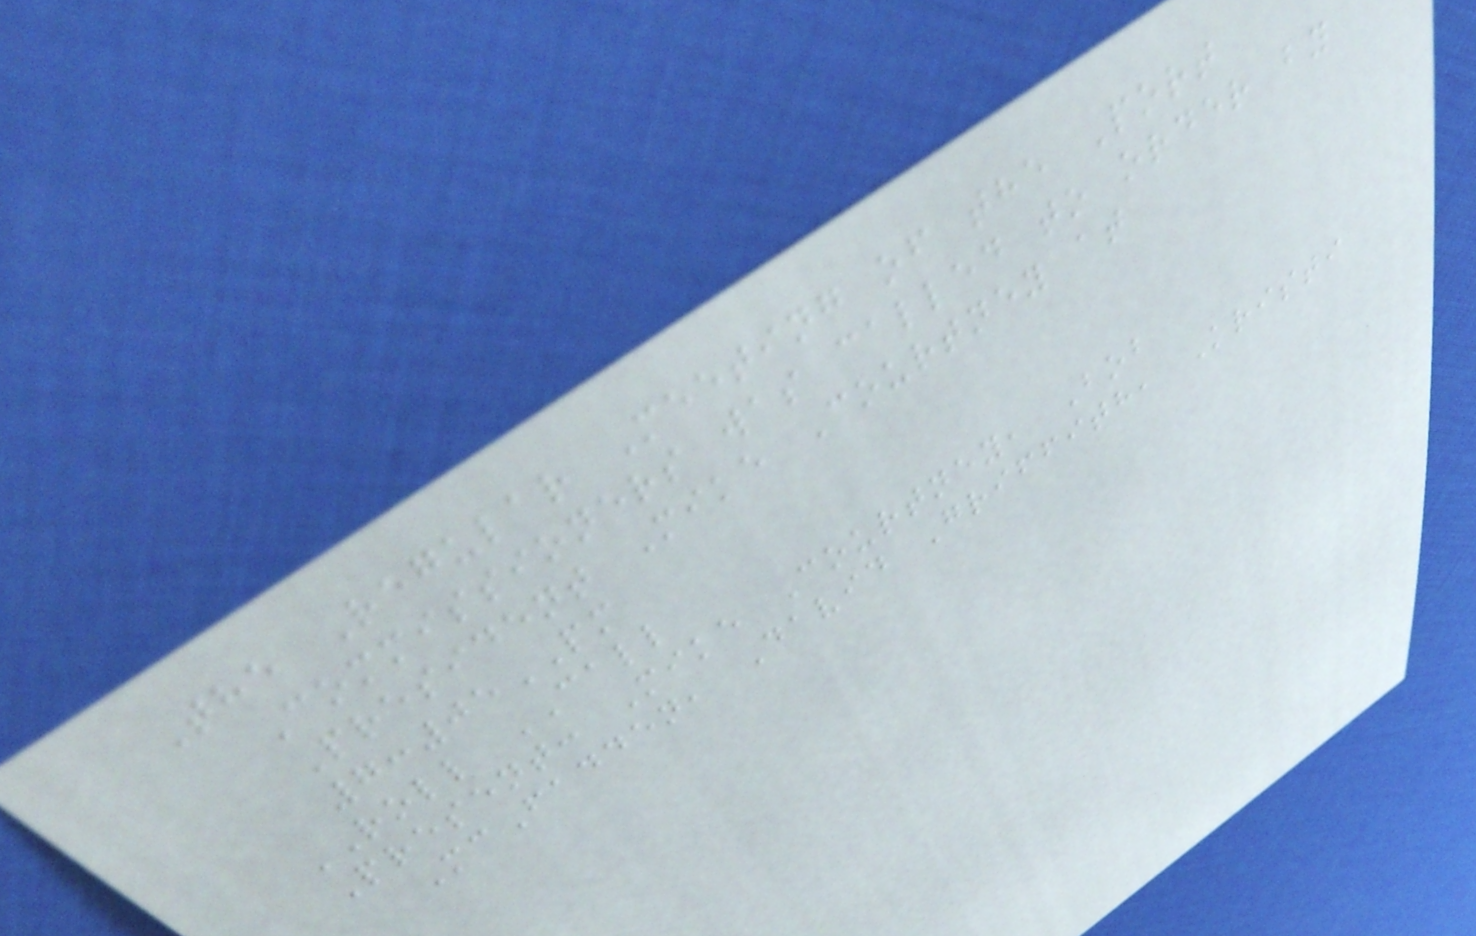The Regular Meeting of the Port
Commissioners was called to order by
President Mike Courtney at
7:05PM
ROLL CALL
Present: Mike Courtney, Bob
McFadden, David Griffith, Kristi
